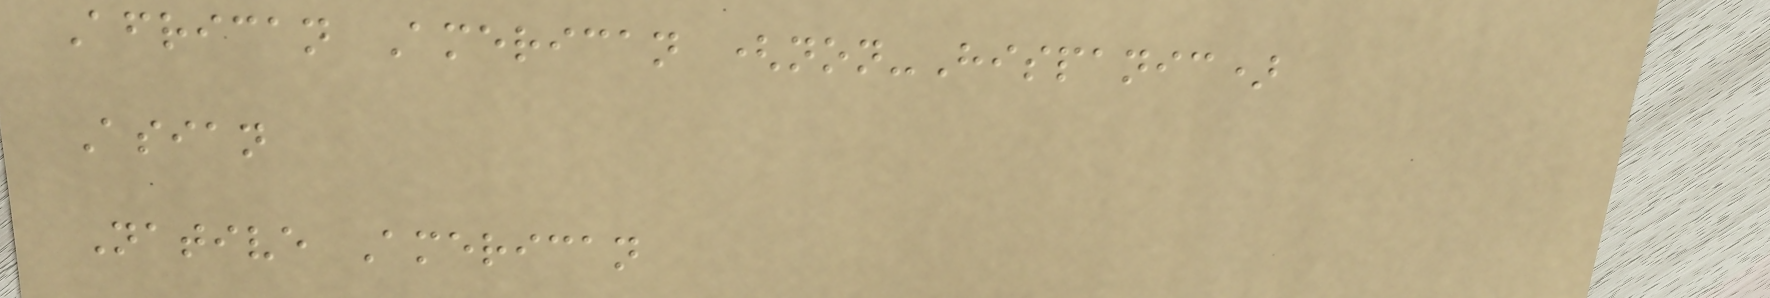African American (non-Hispanic)
Asian
Native American
